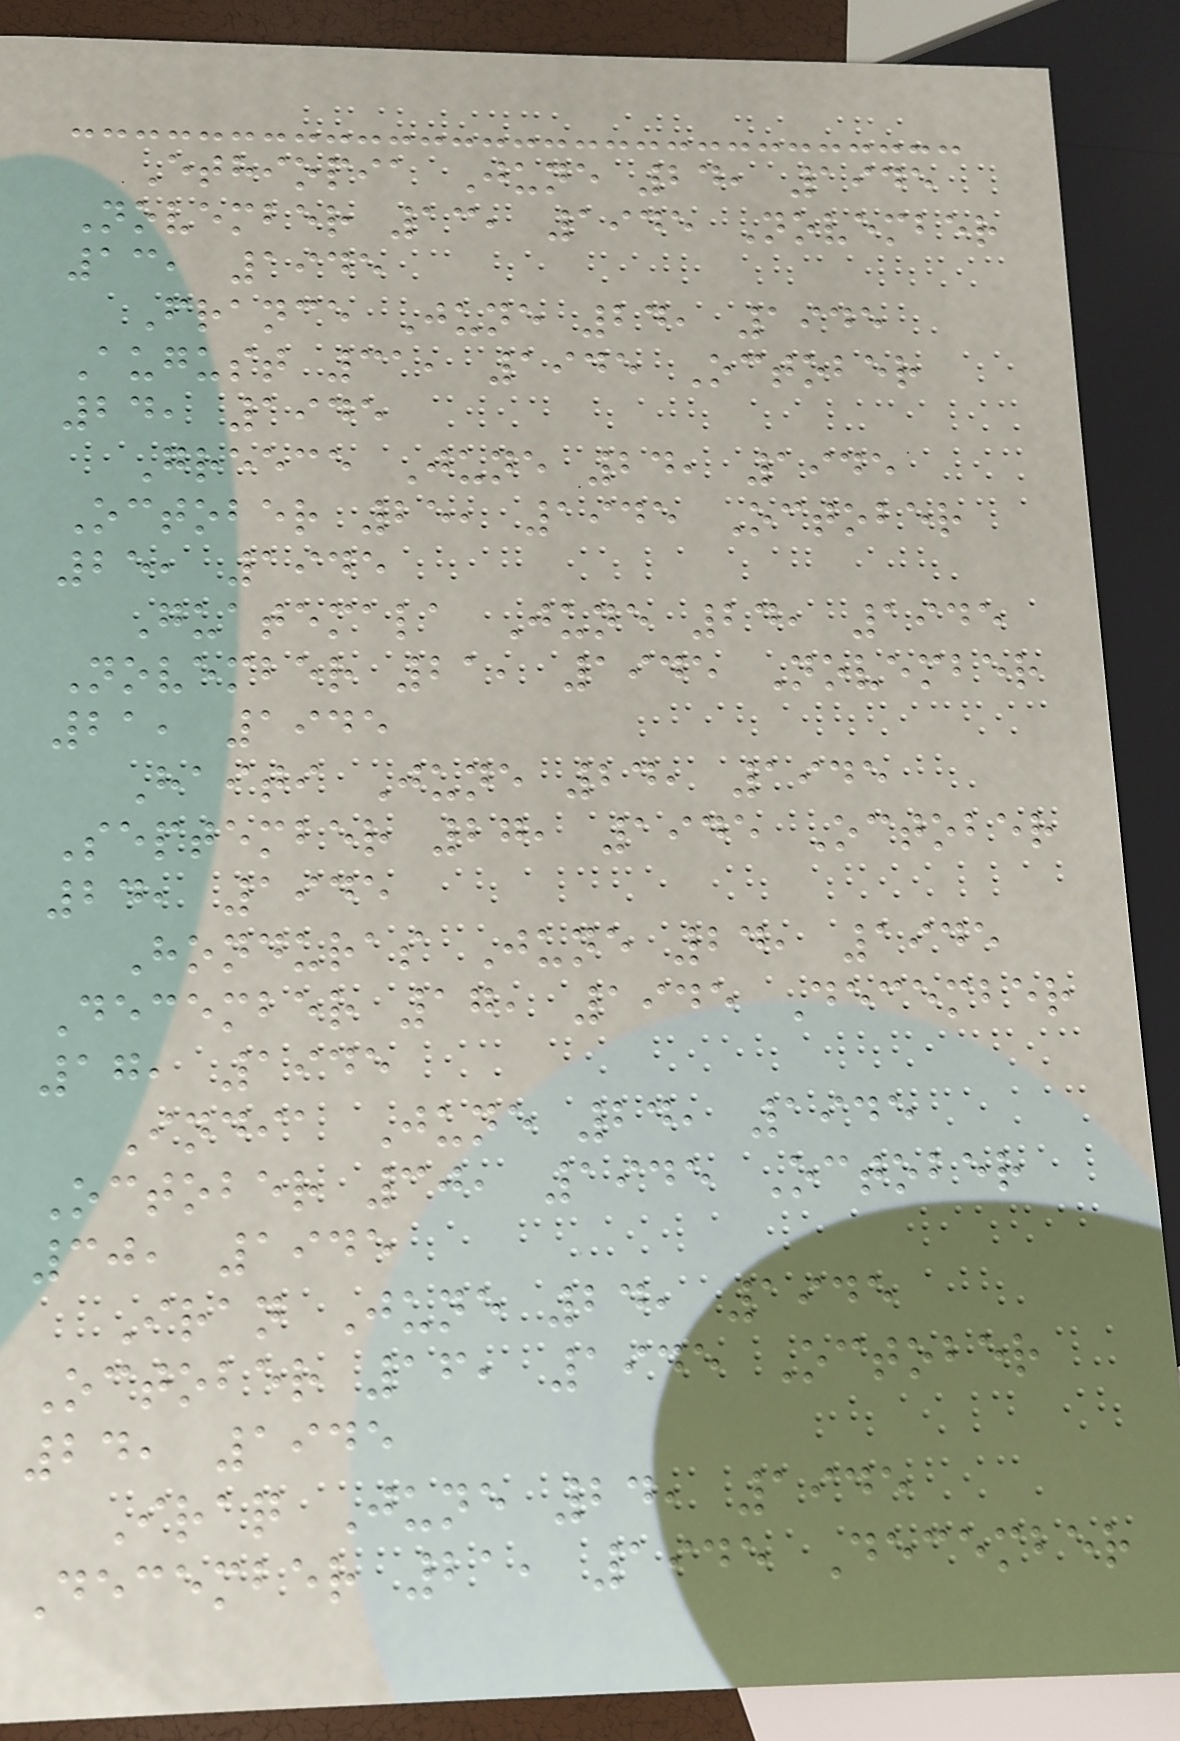Ethiopia June 24, 1945
November 13, 1945 November
13, 1945
France June 24, 1945
August 31, 1945 October
24, 1945
Greece June 24, 1945
October 25, 1945 October
25, 1945
Guatemala June 24, 1945
November 21, 1945 November
21, 1945
Haiti June 24, 1945
September 27, 1945 October
24, 1945
Honduras June 24, 1945
December 17, 1945 December
17, 1945
India June 24, 1945
October 30, 1945 October
30, 1945
Iran June 24, 1945
October 16, 1945 October
24, 1945
Iraq June 24, 1945
December 21, 1945 December
